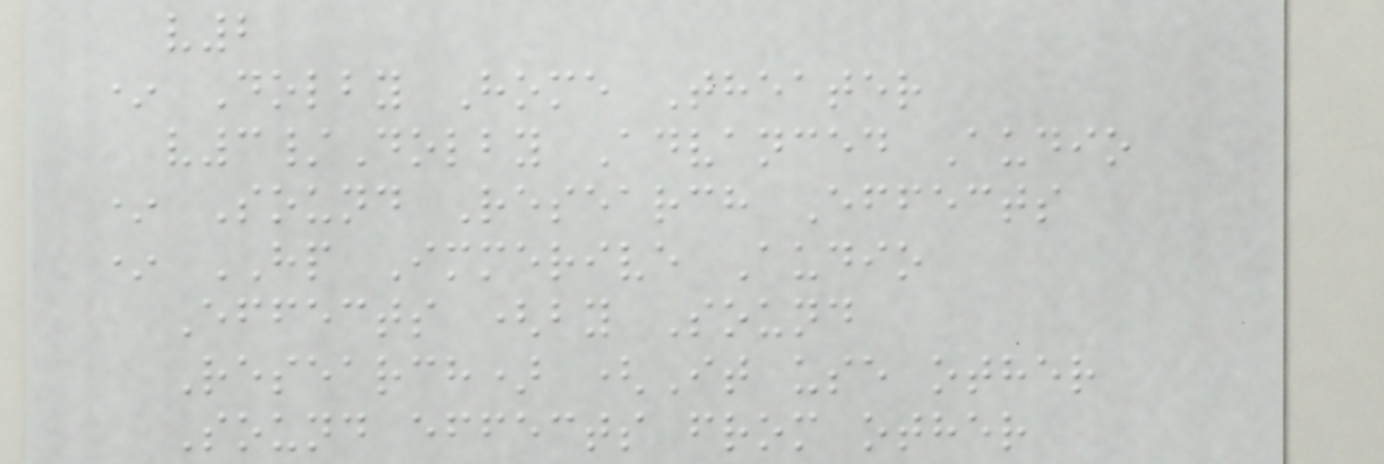v2
* Dolby Home Theater
v3/Dolby Advanced Audio
* Sound Research Effects
* HP Immerive Audio
Effects (by Sound
Research) (It use other
Sound effects from other
